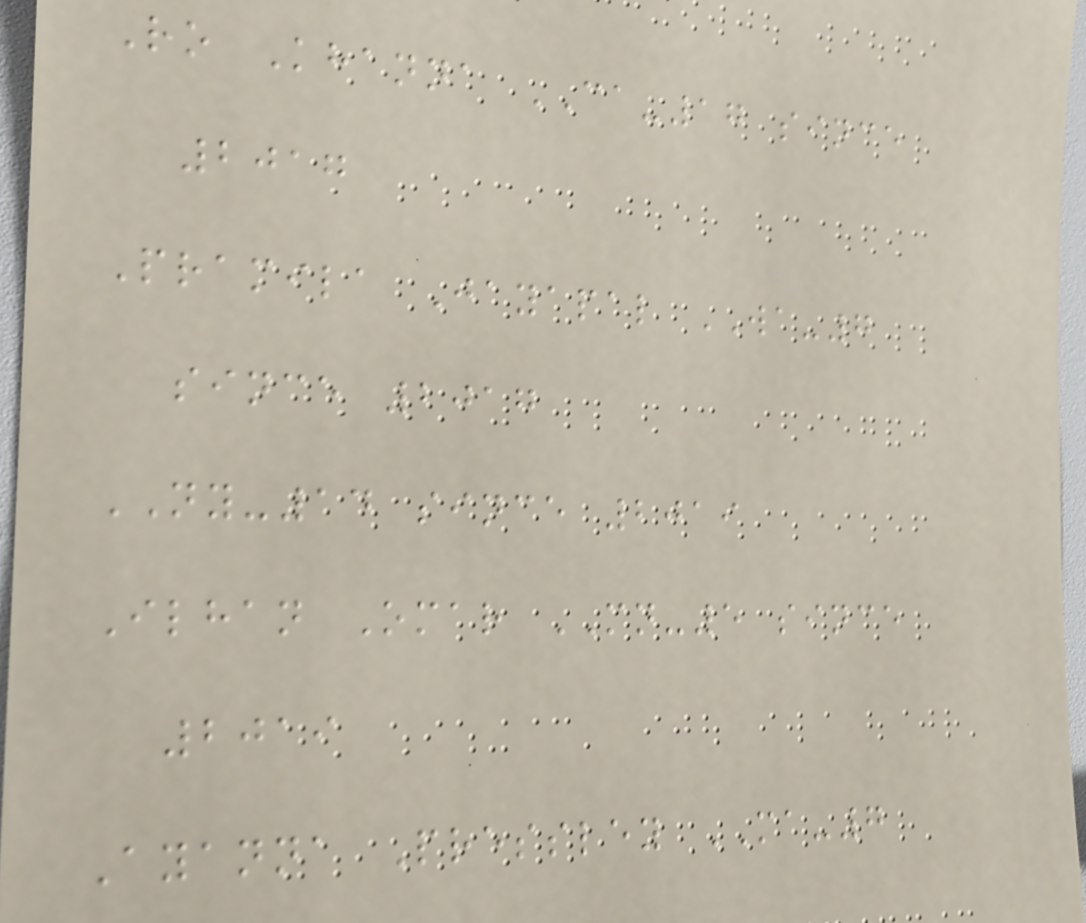Ro Khanna CA-17 since
2017
Pramila Jayapal WA-7
since 2017
NY-14 since 2019
Ilhan Omar MN-5 since
2019
Ayanna Pressley MA-7
